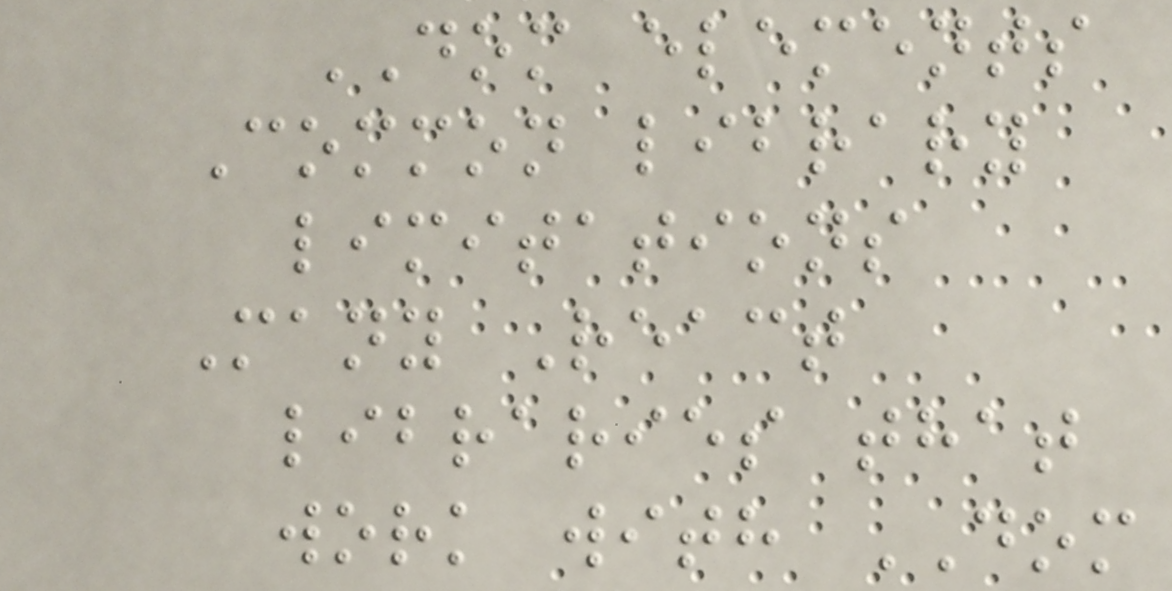DOM elements
Common library
limitations
Many React
libraries that
work with DOM
